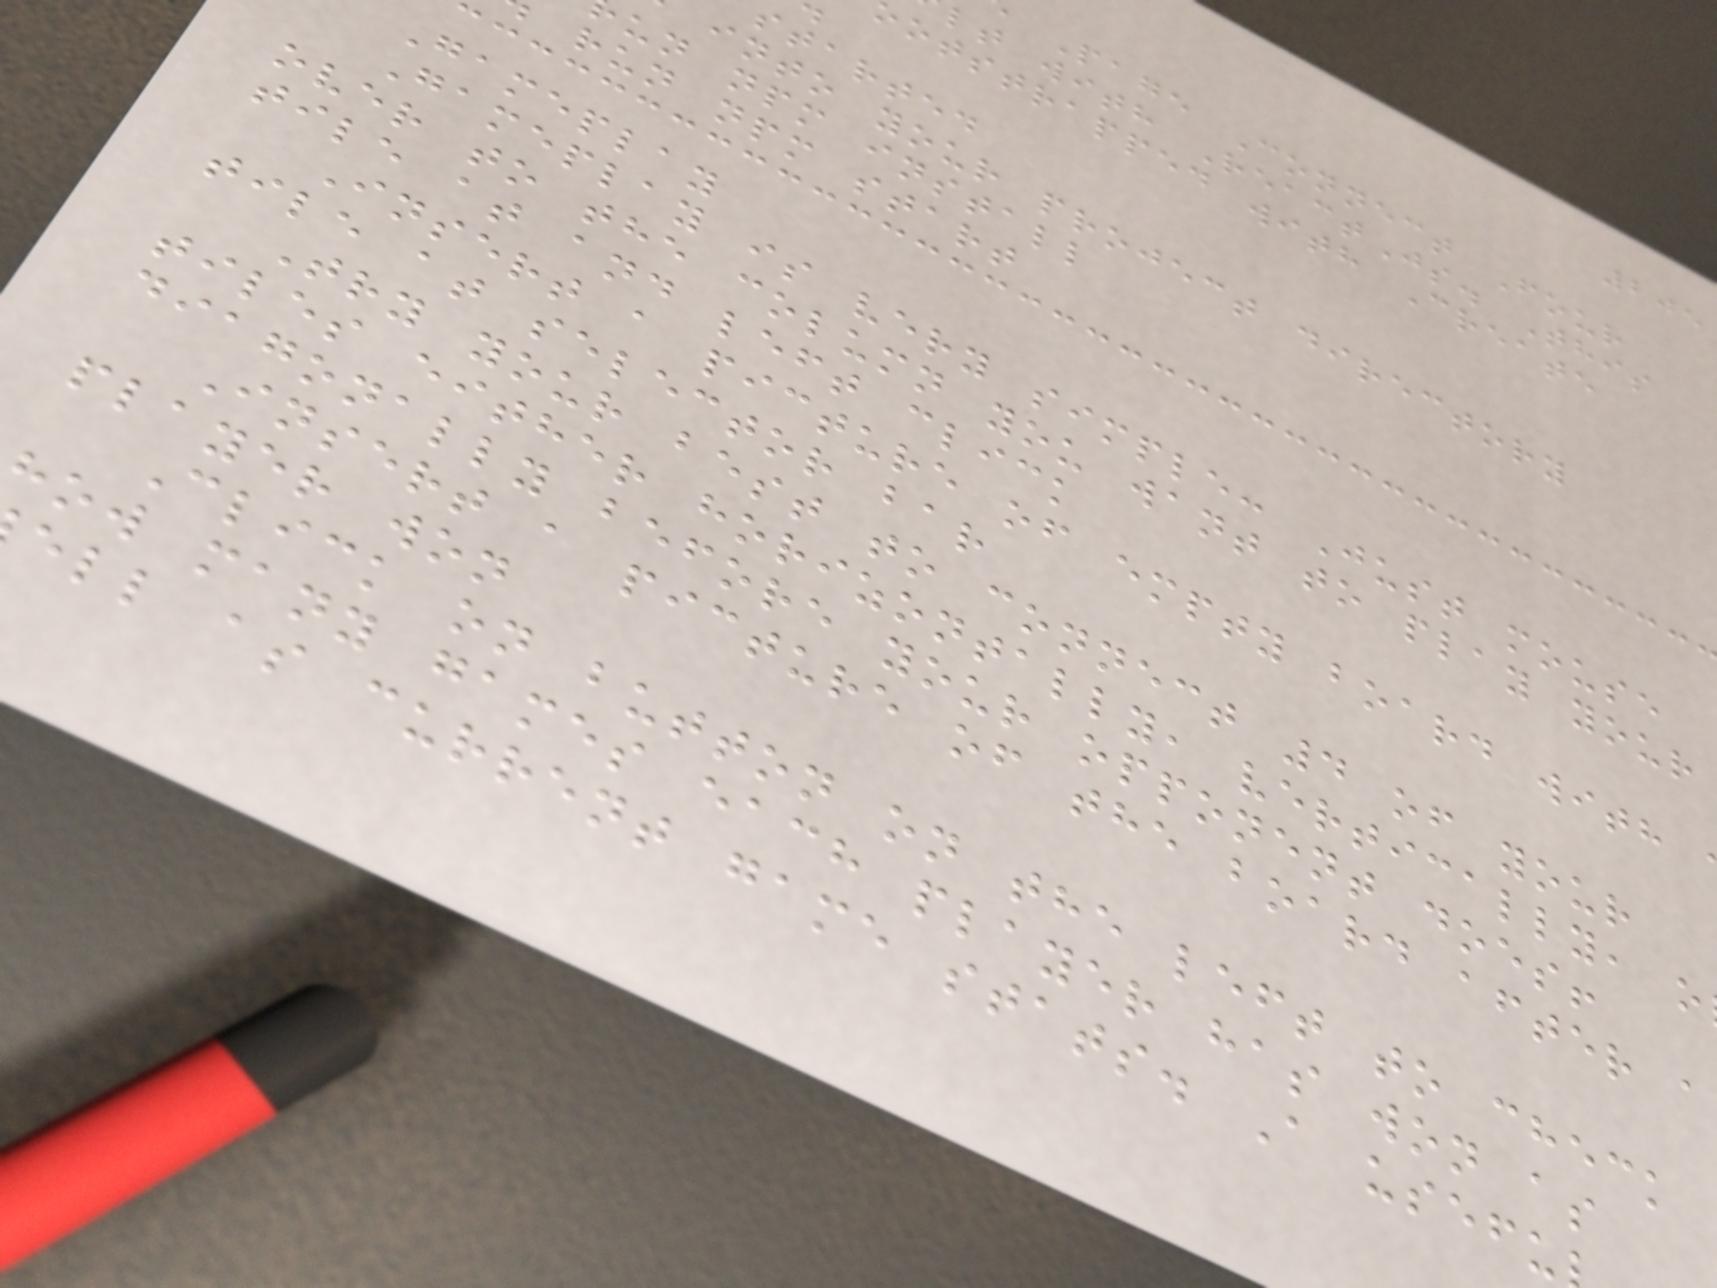205
Page Connect Four
lt with ReactJs. This
otstrapped with Create
started
into your project directory
un npm install
run npm start
Gameplay
Gameplay is very simple: Just mouse
over to the column you want to play your
tile at and left click
Insert a picture of empty board with
tile at selector bar
Try your best to connect 4 of your
tiles either horizontally, vertically, o
diagonally before your opponent does!
Insert a picture of the board after a
player won
Click on button on the left to check
how many games each player has won as
ell as current game stats. A usefu
